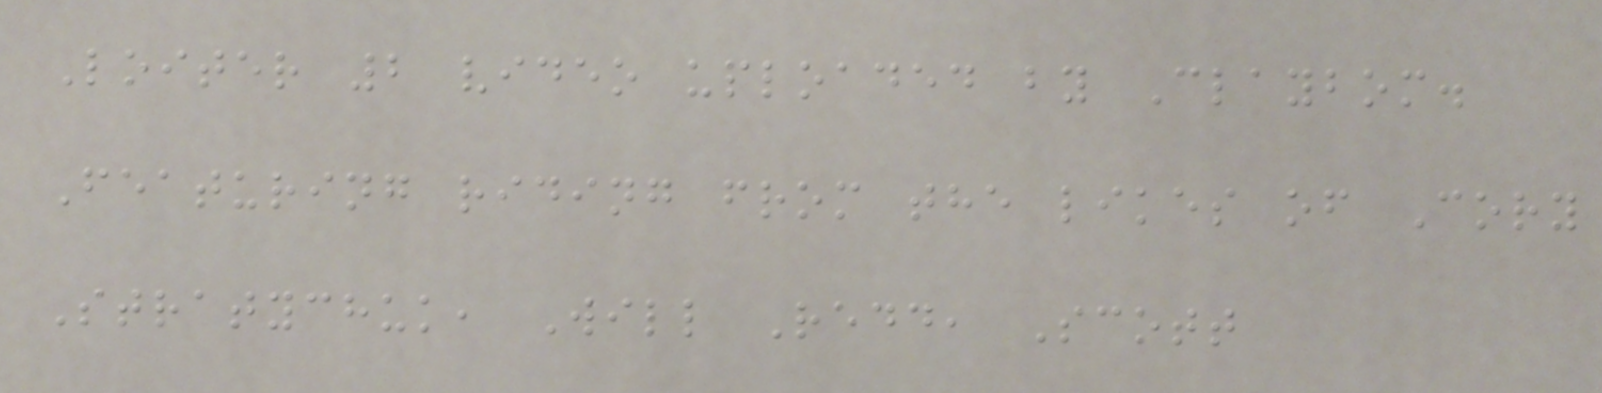Loiter 2 video uploaded by Claybom.
Featuring riding from the likes of Cory
Stratychuk, Will Redd, Scott
